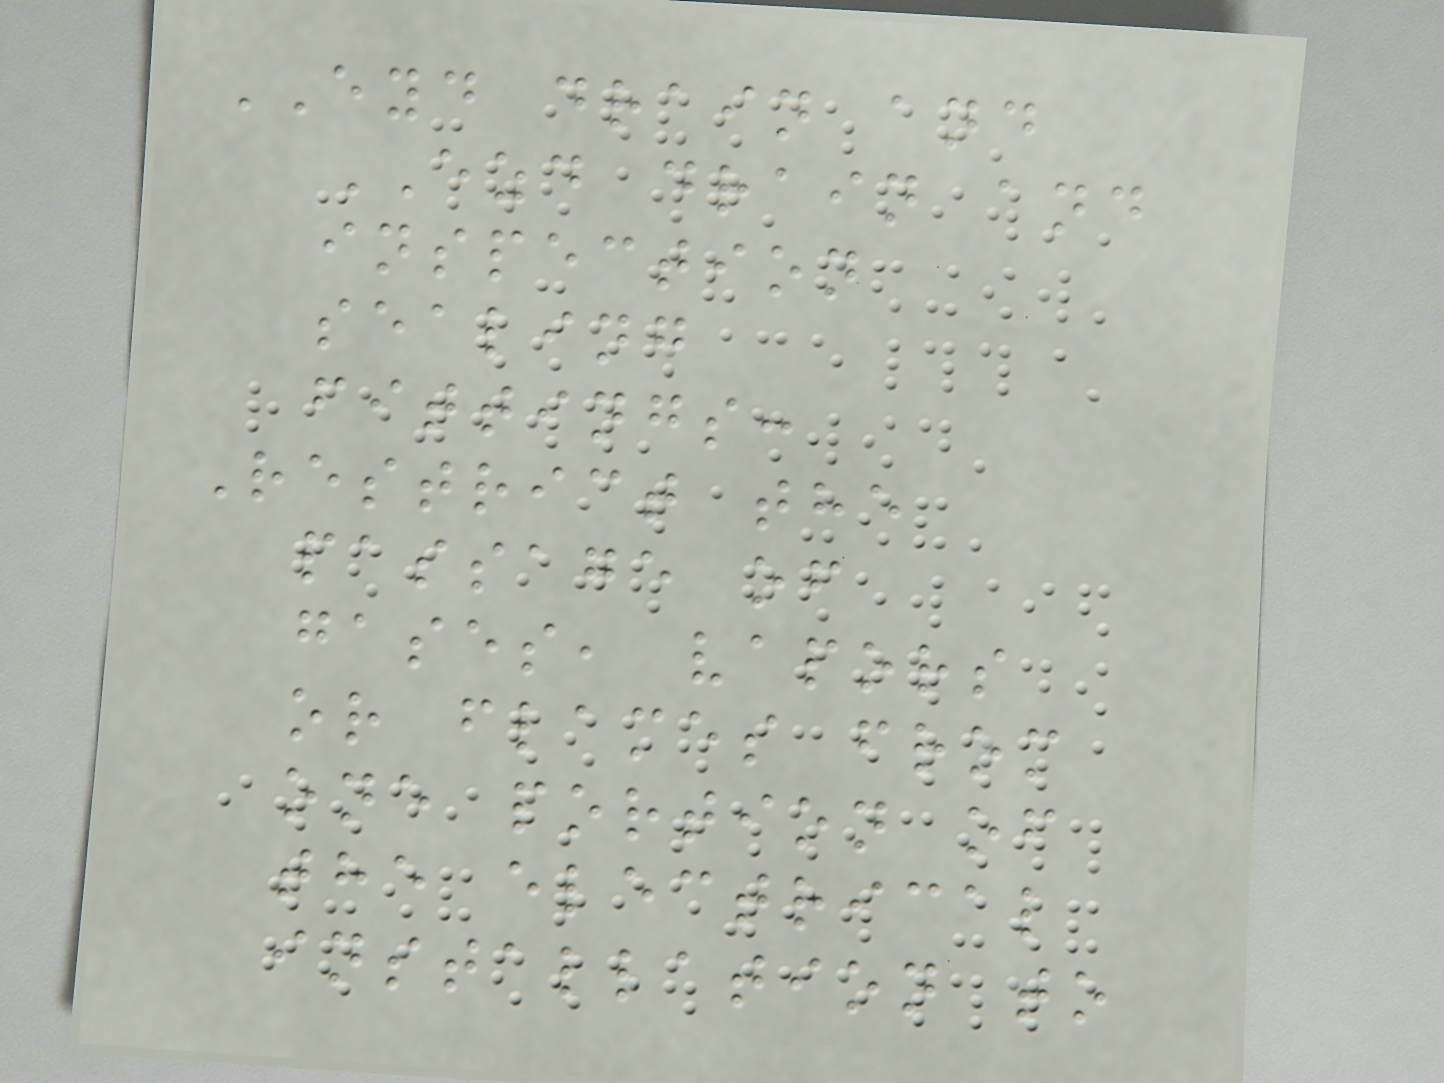EYD drain and
EZD drain and
inspection
sealing
fittings:
Restrict the
passage of
gases, vapors
or flames from
one portion of
the electrical
installation to
